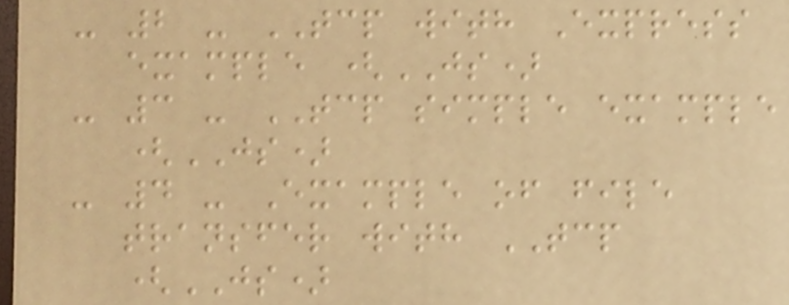- 2 - TCP with Express
example (JS)
- 3 - TCP simple example
(JS)
- 4 - Example of file
transfer with TCP
(JS)
